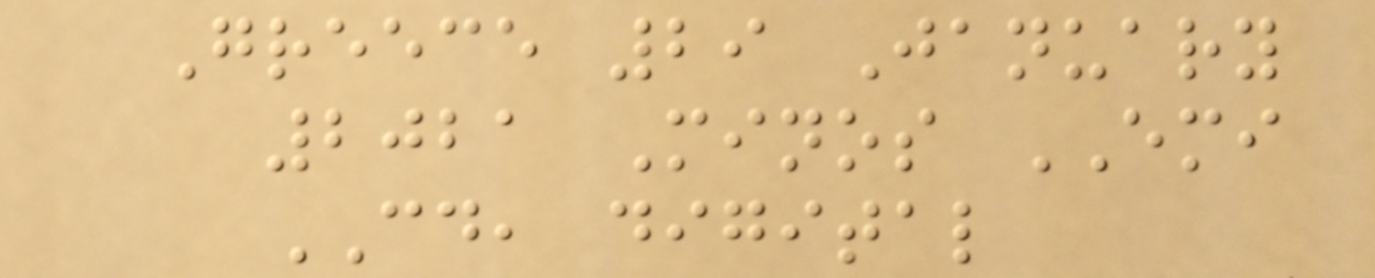Greece 29 January
2021 Minos EMI
CD, digital
